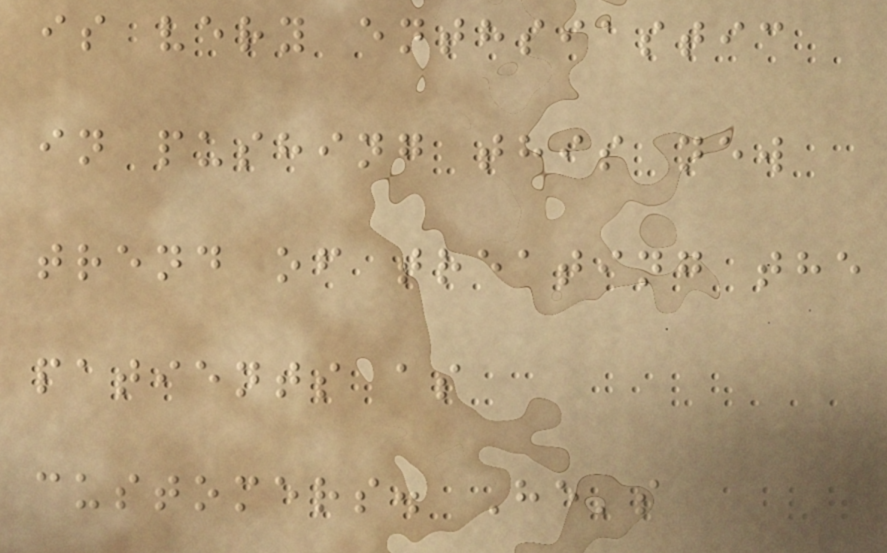is very enthsiastic
in pushing this new
trend of treating the
patients as
customers. He's
